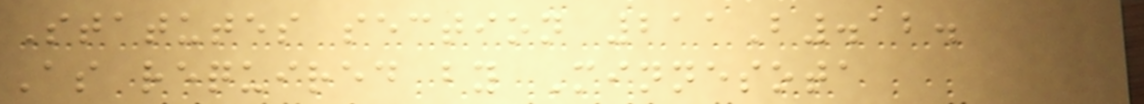Statutes section 211B.12.
As required by Minnesota
